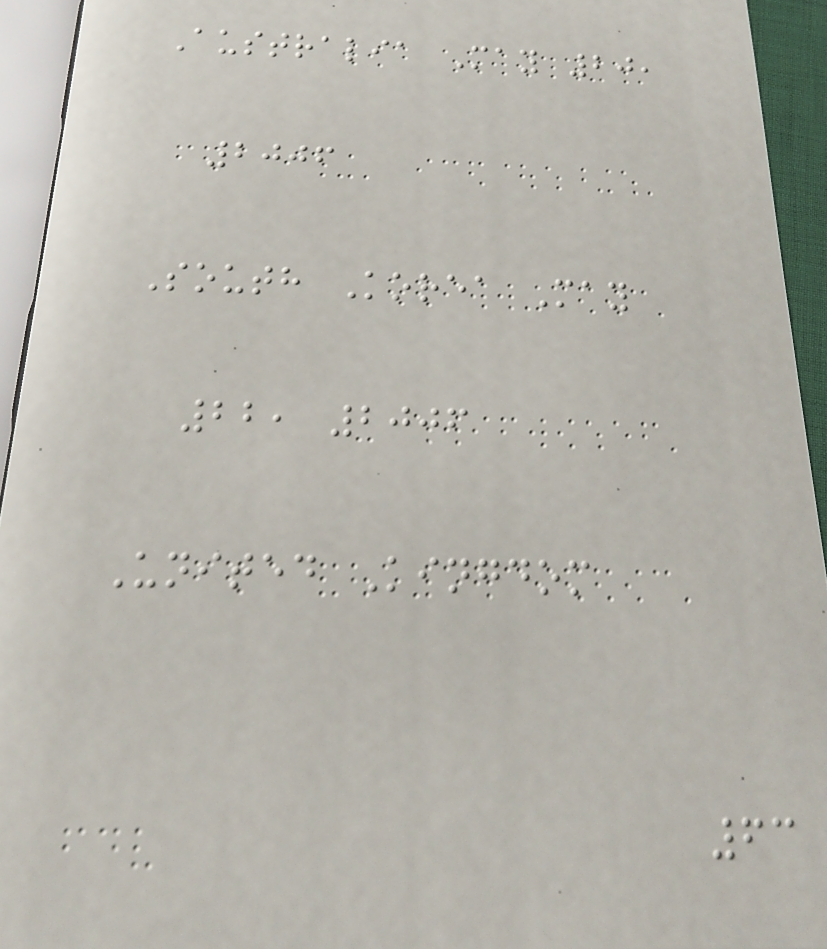Australia May 20,
2006
South Korea May
22, 2006
United Kingdom
63
